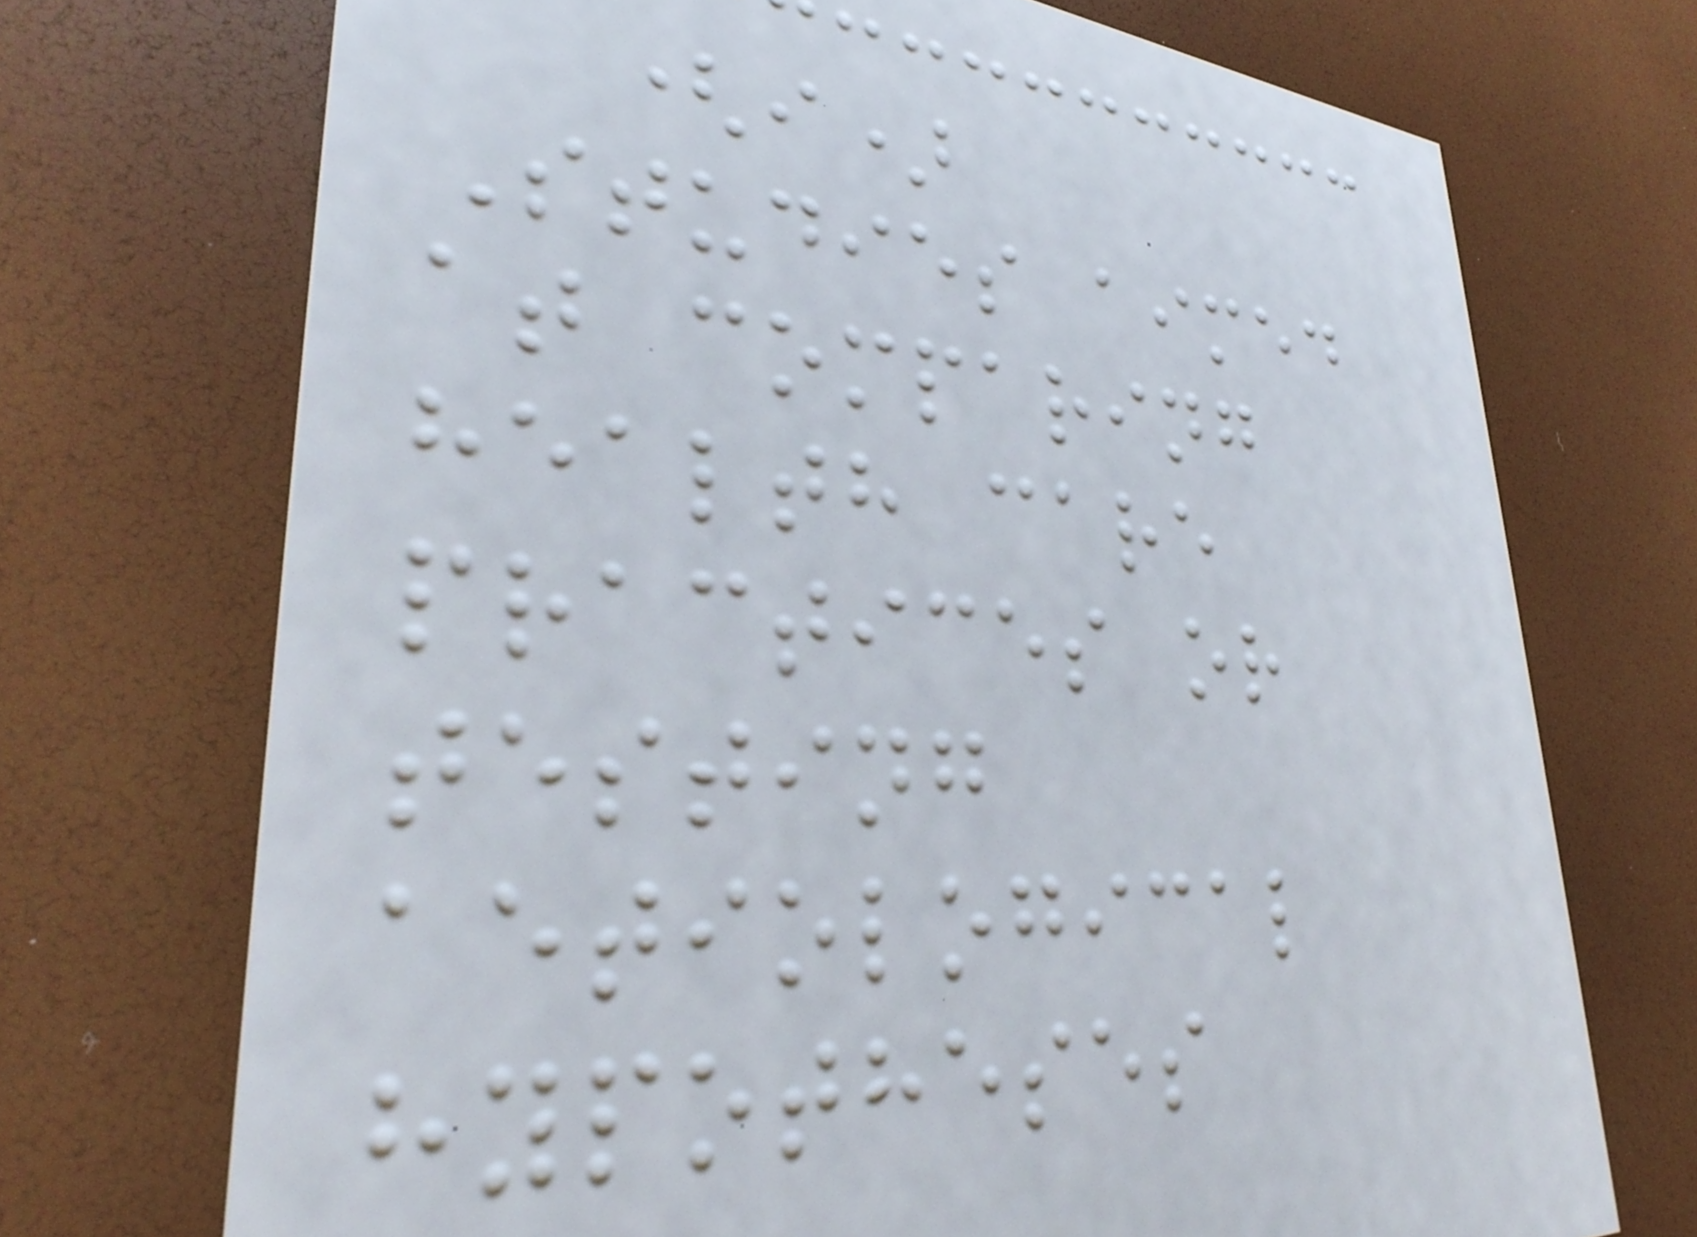(i)
Studies aimed
at comparing
health care
practices or
testing
aetiological
hypotheses
